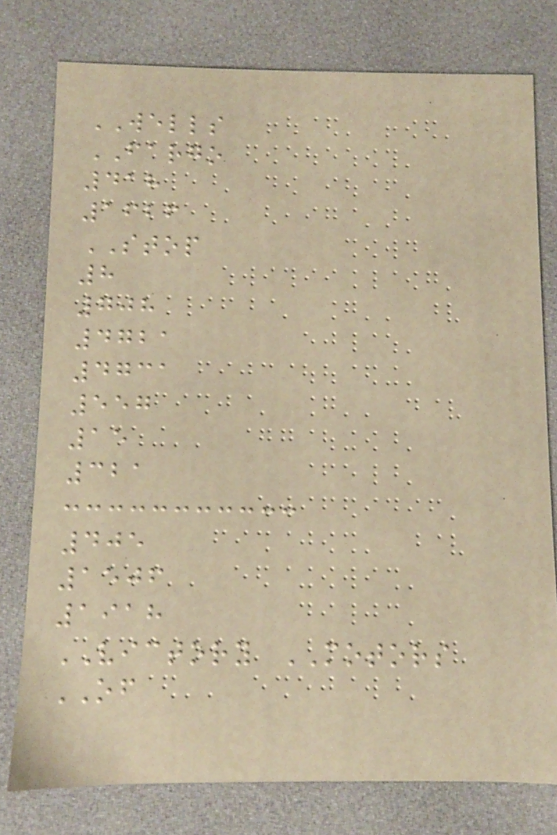WELLS
FARGO
418
1626
STOP
8
708
4721
4731
557
15
321
405
1506
1918
VICTORY MOTORS
OF
